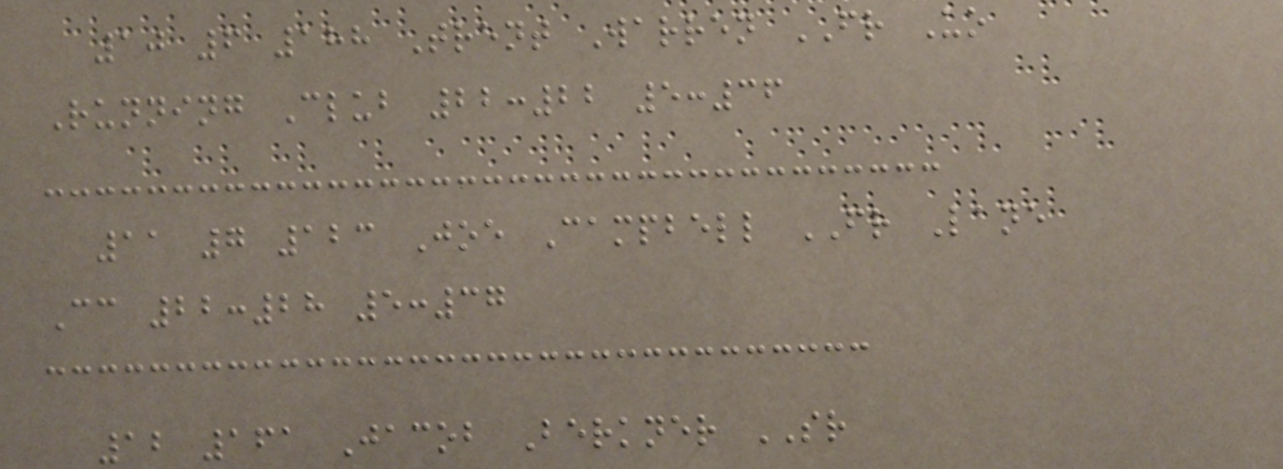10 6 188 Trent Warren FR Uo
Running Club 22:22 5:36
11 7 123 Joe Campbell FR Lane
Cc 22:28 5:37
12 161 Jacob Berkner SR
